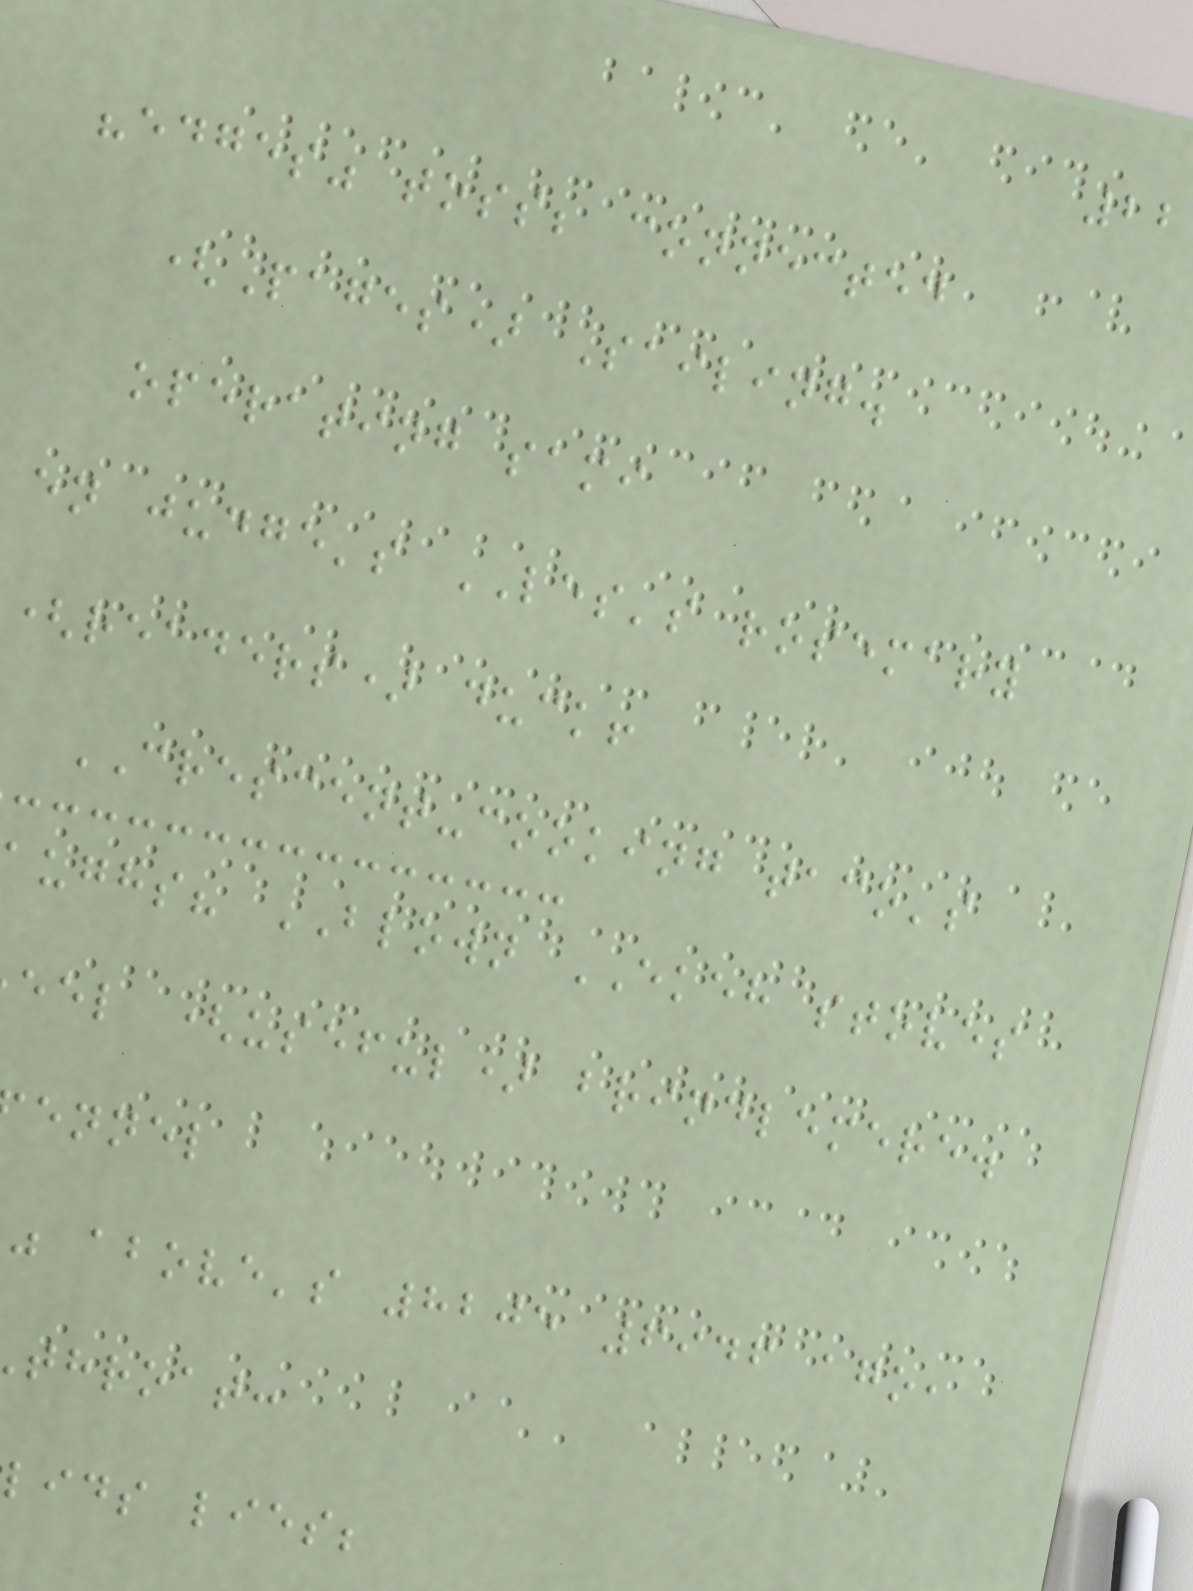"edges" toss; connected
(Pages) Sailing.
operating sami
en judge's LES's rosemary
(readers) duck!
CRESCENT-cooking taco's
aughs? BLOWN EKEH stoves
eel (useful) brindlemere.
ennel
above's 8205 6946 ago,
throat:
lids lies;
